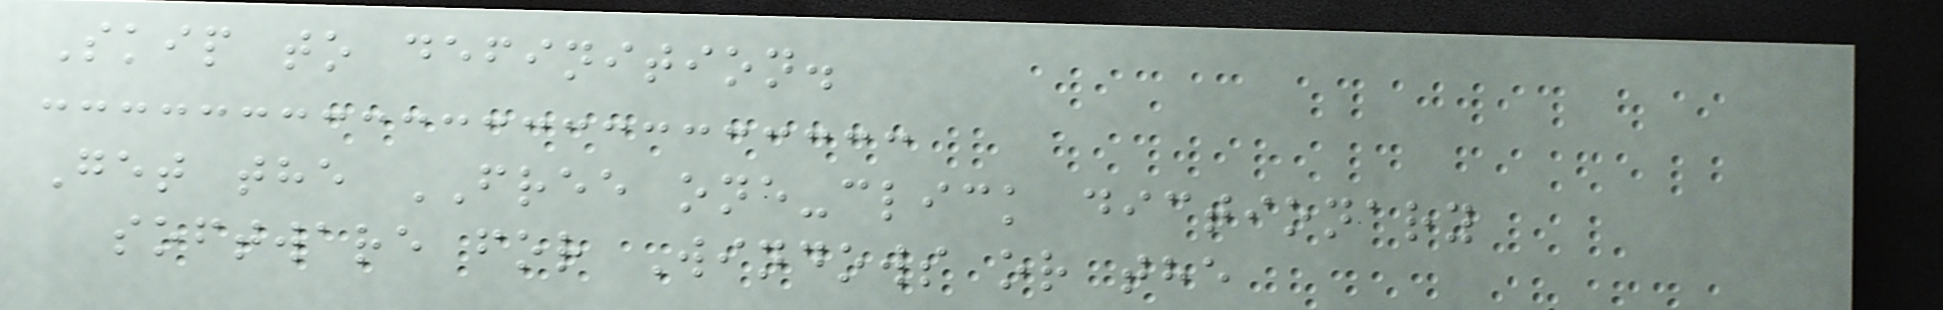Skip to definition.
Get the FREE one-click dictionary
software for Windows or the
